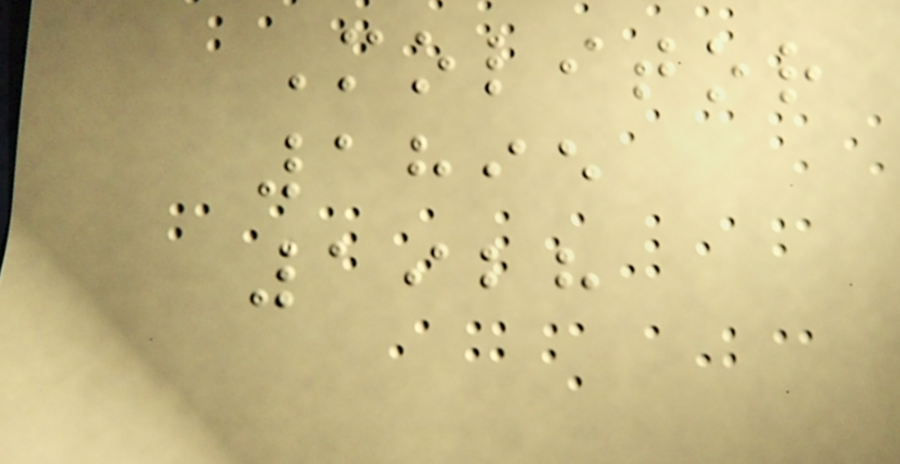Molitor
1895
1928
